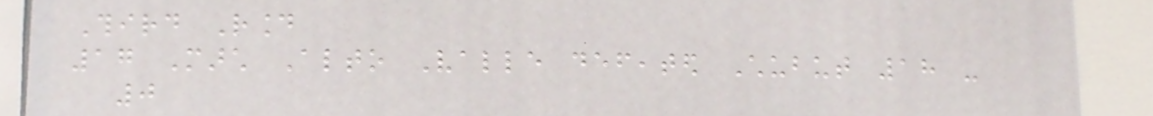Third Round
17 March Alto Valle defeated Chubut 18 -
0
